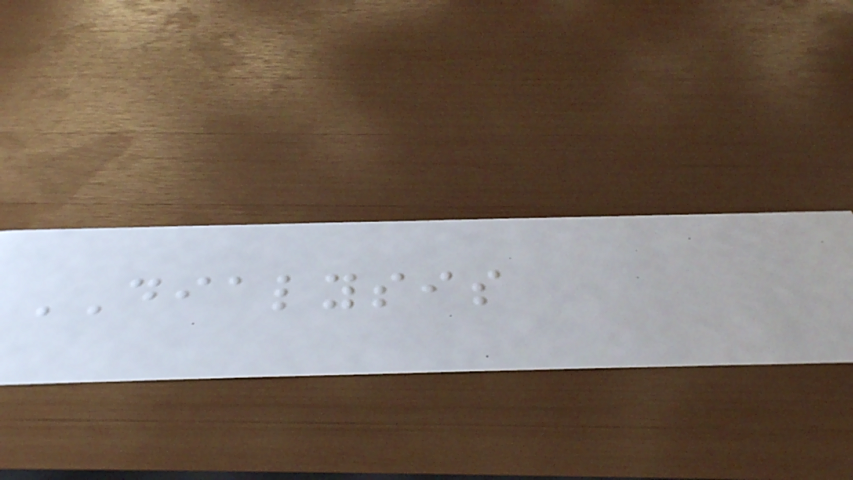DIALYSIS
